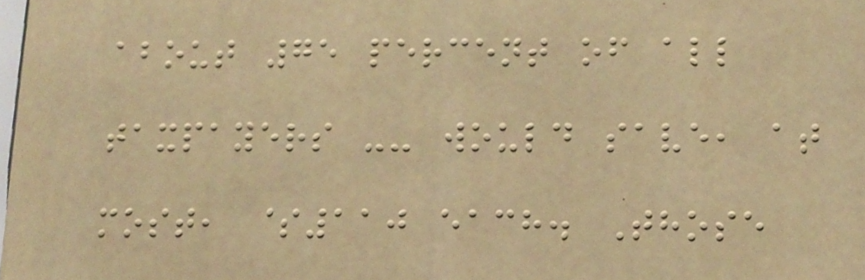about 75 percent of all
taxpayers -- would save, at
most, $110 each. Those
